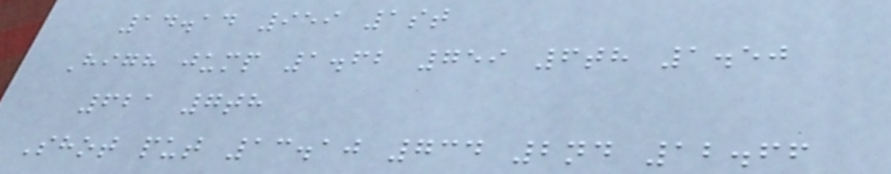14.14 959 1st
High jump 1.62 759 6th 1.50
621 7th
Shot put 13.10 734 2nd 12.66
